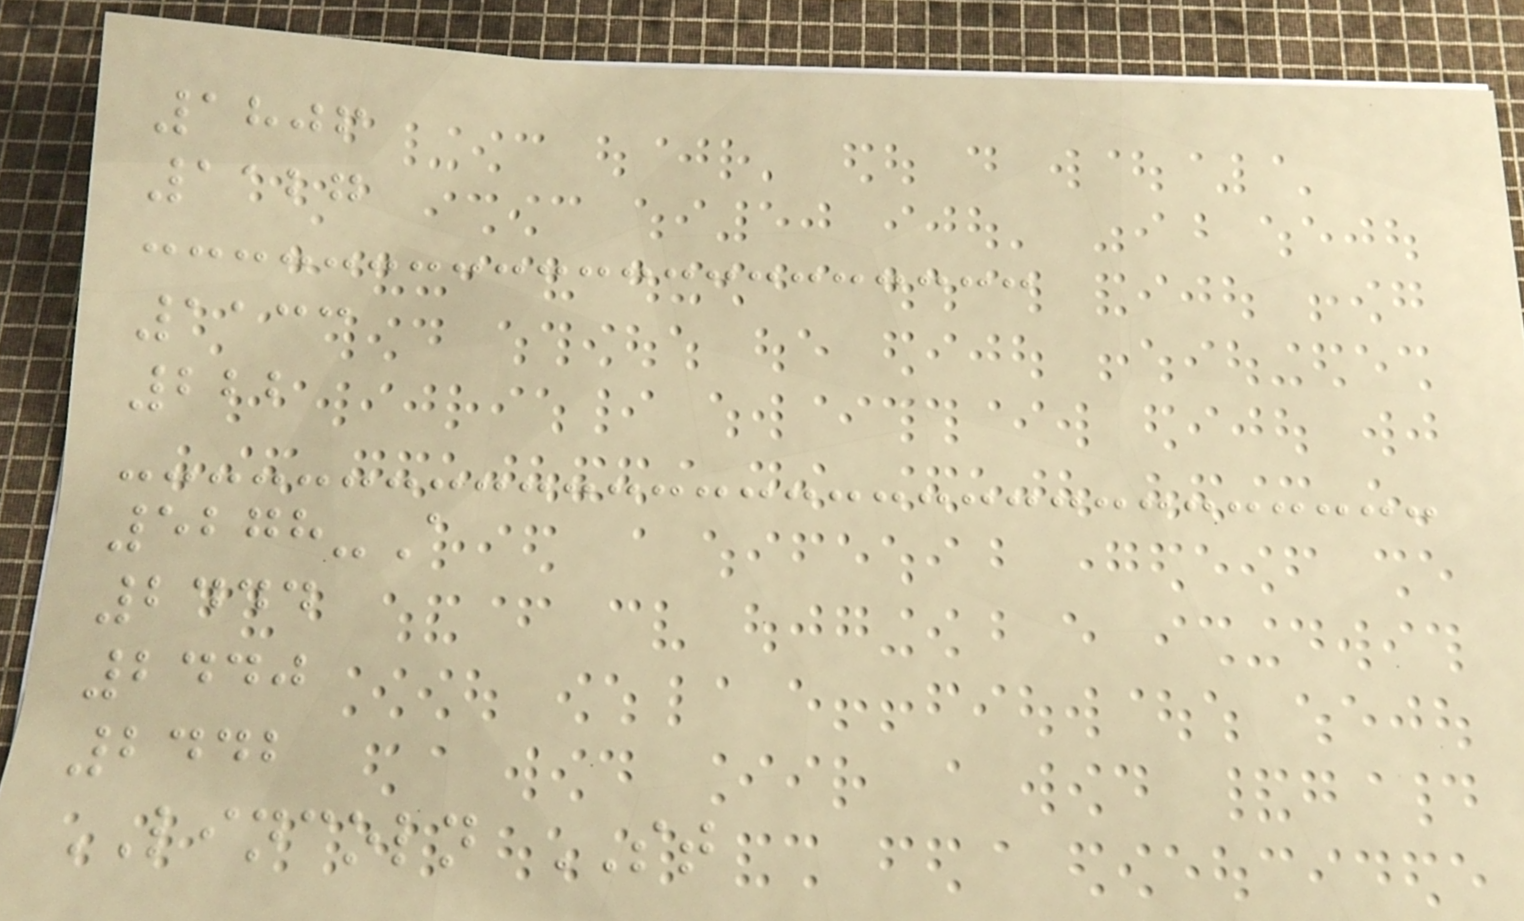1806
1127
1133
222
5278-A
2444
2440
2442
LINCOLN ST
